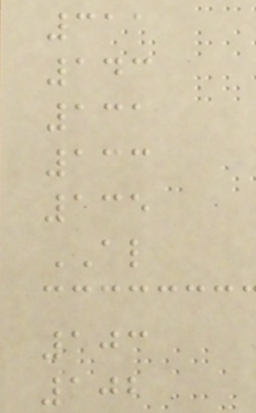311
143
131
133
135
AL
103
102
